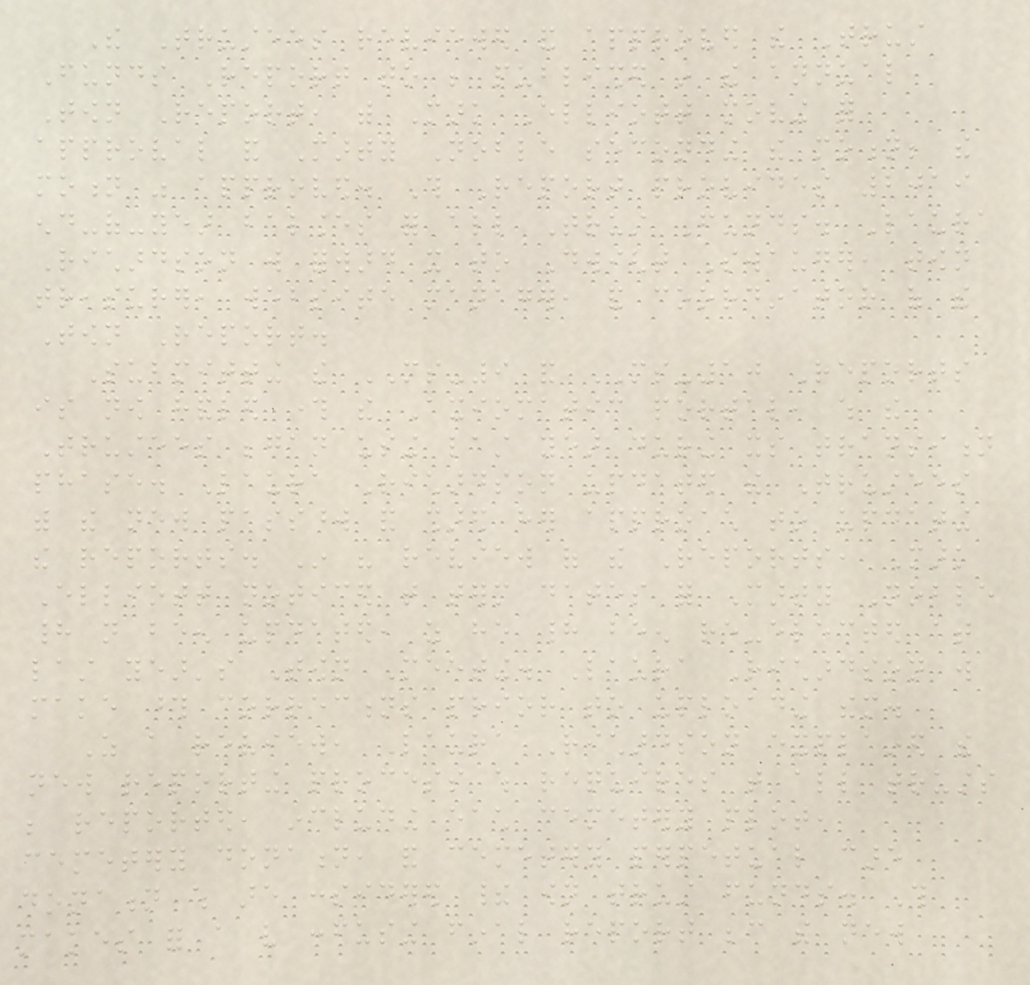The Trustees reviewed and approved the Trust
Funds Report to be published in the annual
Town Report, with Mark Elliott moving for
approval and Marty Noble seconding the motion; the
motion was approved. This Report provides 2019
end-of-year balances for all Trust Funds. Laura
Richardson will forward it to Dwight Swauger, town
treasurer, website manager, and coordinator of the
Town Report.
Submitting the MS-9 and MS-10 Reports
is now handled through the Axiomatic portal, which the
Trustees began using last year during its transition
phase. Laura Richardson updated the Trustees
with the new password and shared her approach to updating
the reports. In his review of the Reports, Mark
Elliott noticed that term dates for Marty Noble
had not been updated, as he had been re-elected at
last year's Town Meeting. Laura Richardson will
make those corrections prior to uploading them.
As a review, Laura Richardson explained the
new reporting process which requires that all trusts
be reported, including each cemetery plot,
cemetery donation, and cemetery perpetual care
donation which are considered their own trust funds. This
makes for a very confusing final report because the new
